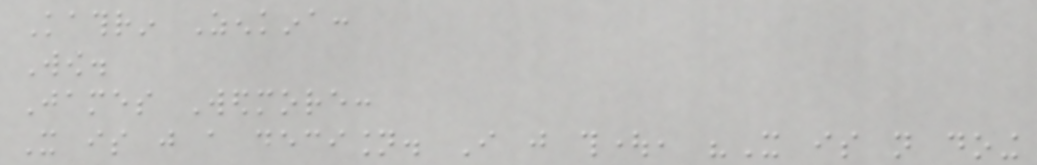Kathrin Zenkina:
Wow.
James Wedmore:
It is just a decision. I just thought, "It is not doing
